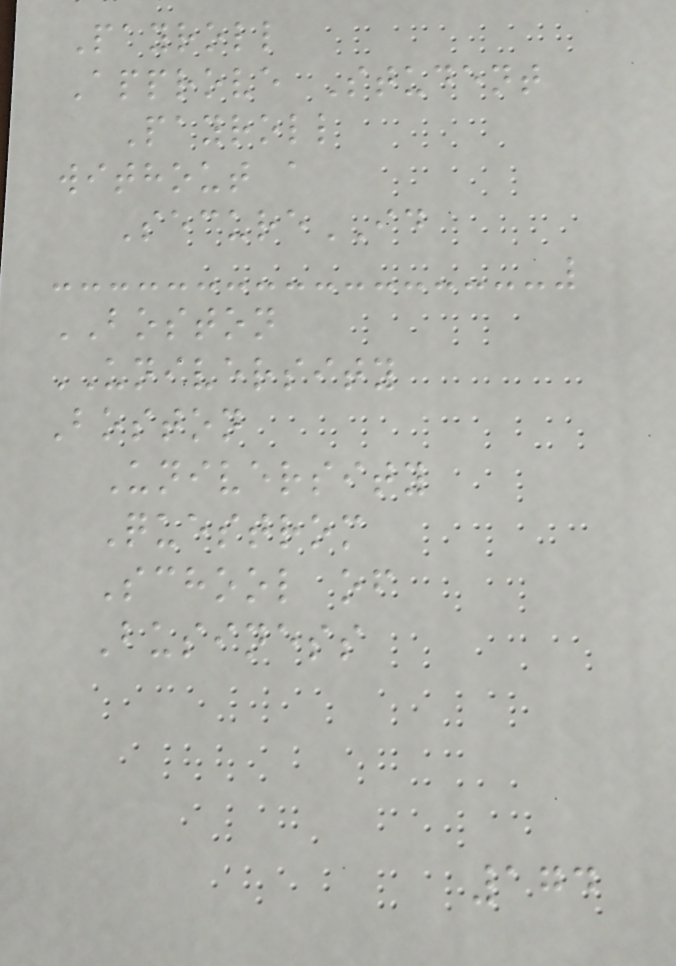Payroll
Approve Student
Payroll
without a
SecureID
BOSTON
UNIVERSITY
Boston
University
Questrom
School of
Business
174
